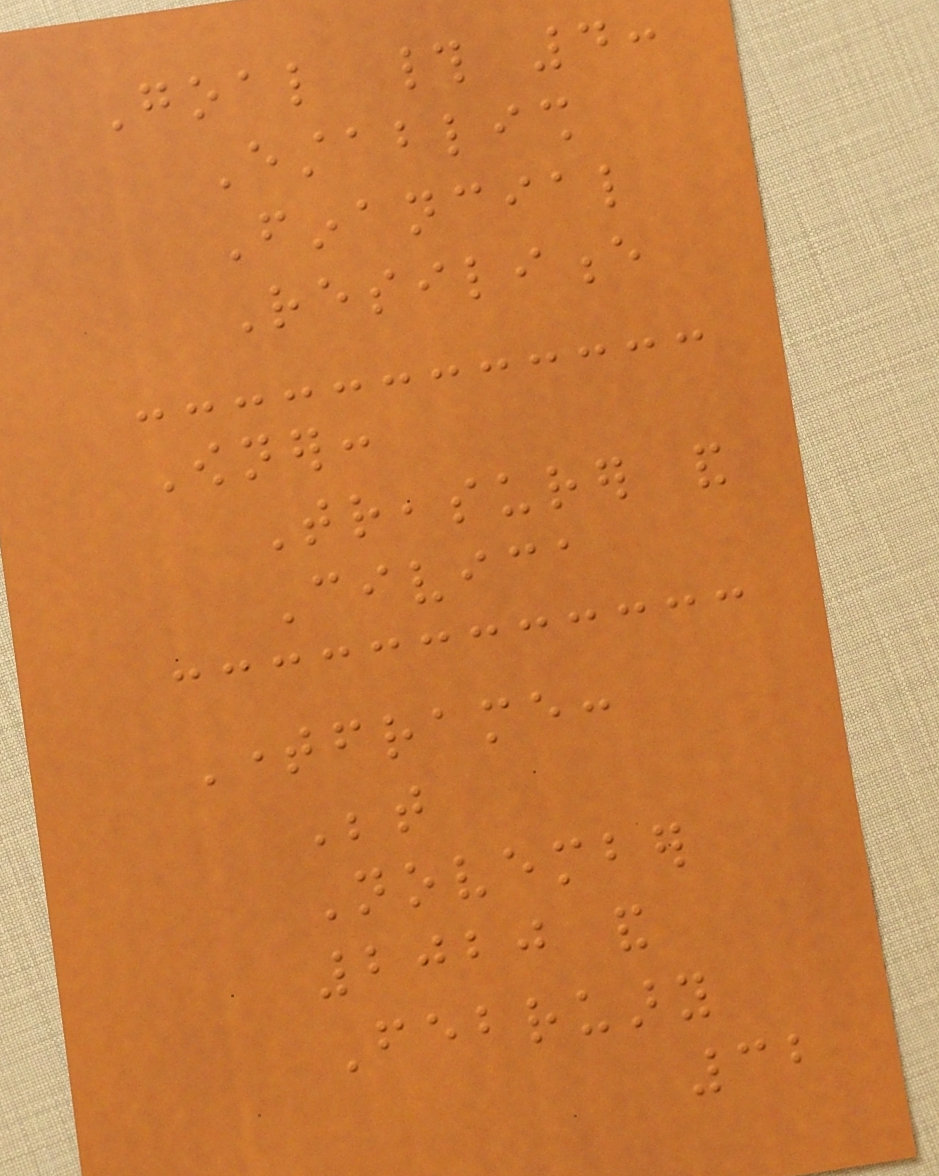Goal # 4:
Establish
Financial
Resilience
Owner:
Treasurer and
Civica
Timeframe:
Between
November
2020 and
February
32
